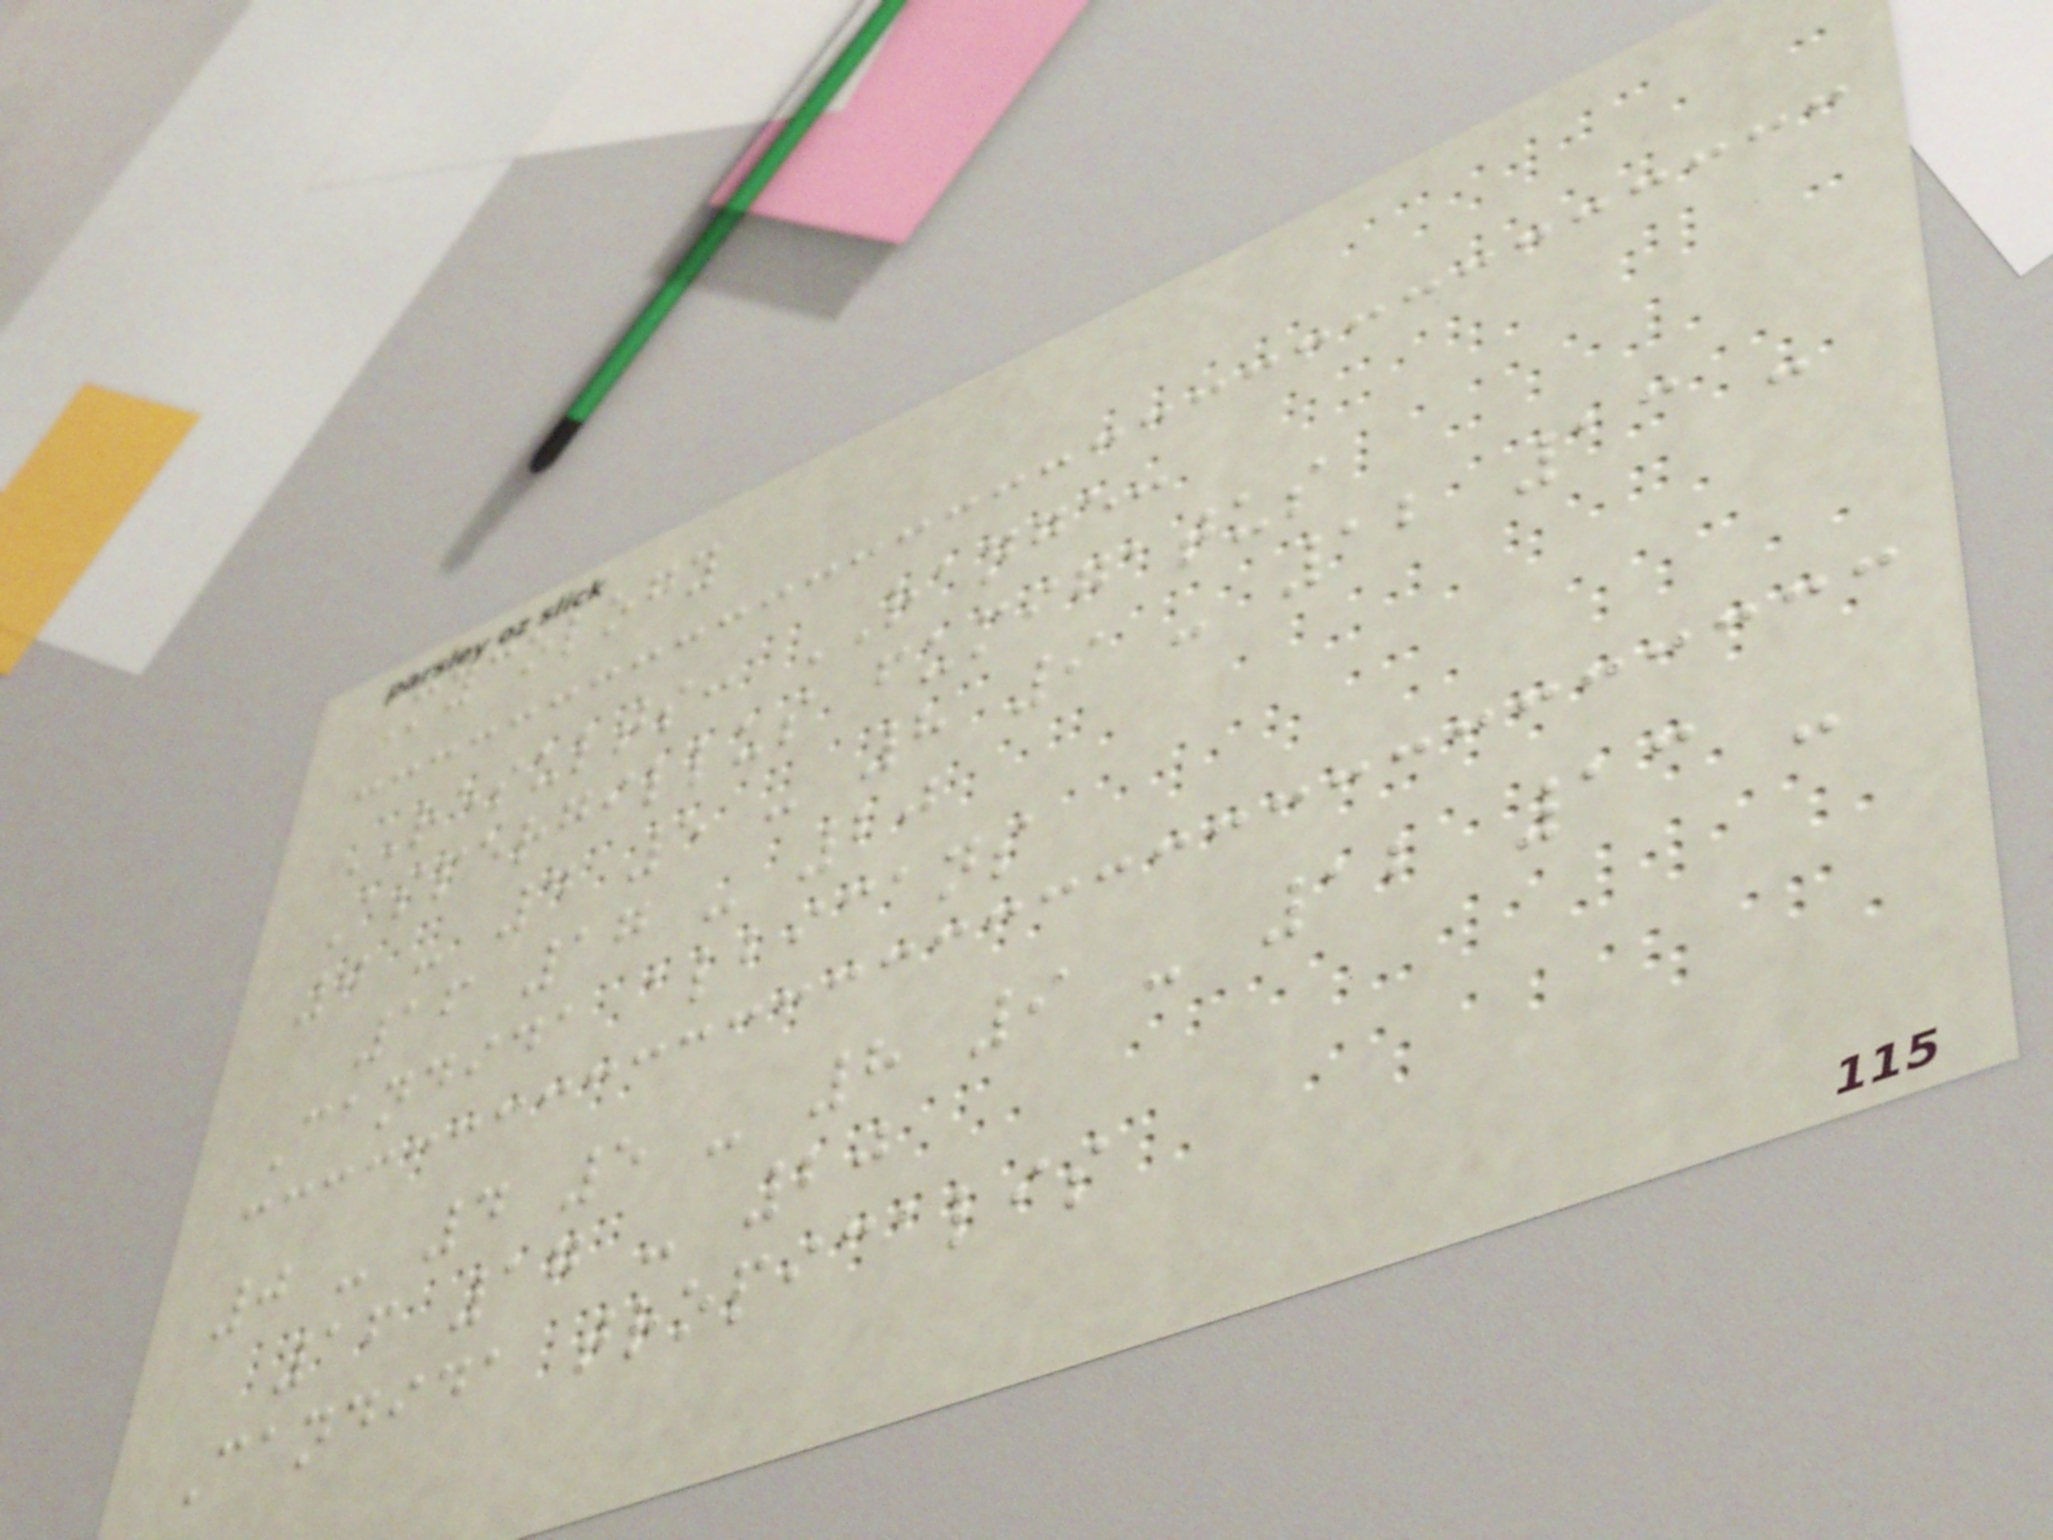Mycology
RESULTS: RANGE:
Aspergillus fumigatus
0 - 4 5 - 8 9 - 12 13 -
16 17 - 20
Candida albicans
0 - 4 5 - 8 9 - 12 13 -
16 17 - 20
Candida tropicalis
